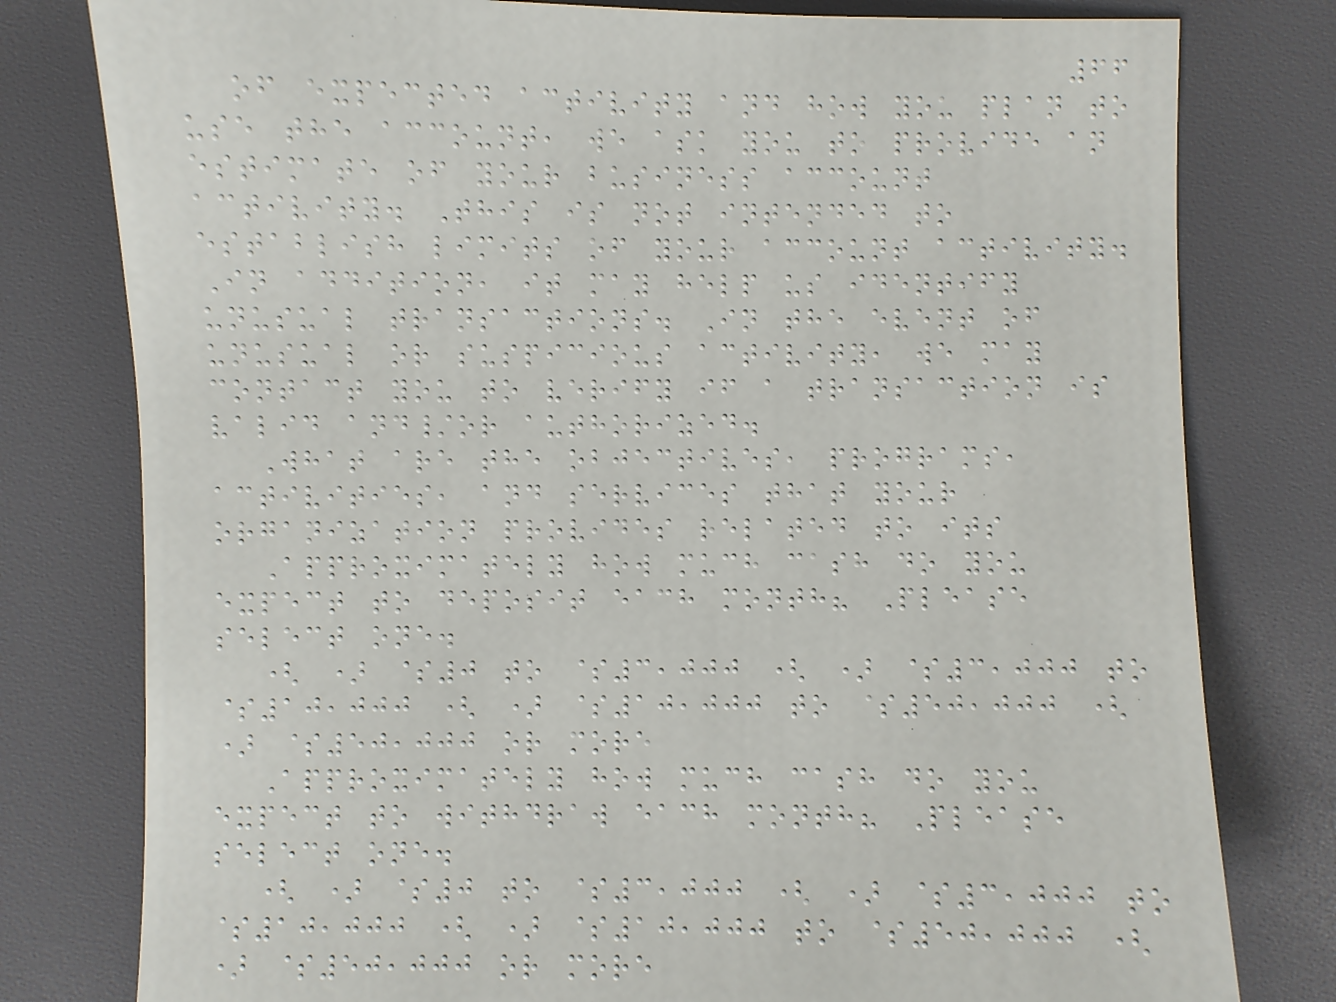66
of expected activity and how you plan to
use the account, we ask you to provide an
estimate of your business account
activity. This is not intended to
establish limits of your account activity.
In addition, it may help us identify
unusual transactions. In the event of
unusual or suspicious activity, we may
contact you to verify if a transaction is
valid and/or authorized.
What are the objectives, programs,
activities, and services that your
organization provides related to its
Approximately how much cash do you
expect to deposit each month? Please
select one.
( ) $0 to $3,000 ( ) $3,000 to
$10,000 ( ) $10,000 to $50,000 (
) $50,000 or more
Approximately how much cash do you
expect to withdraw each month? Please
select one.
( ) $0 to $3,000 ( ) $3,000 to
$10,000 ( ) $10,000 to $50,000 (
) $50,000 or more
